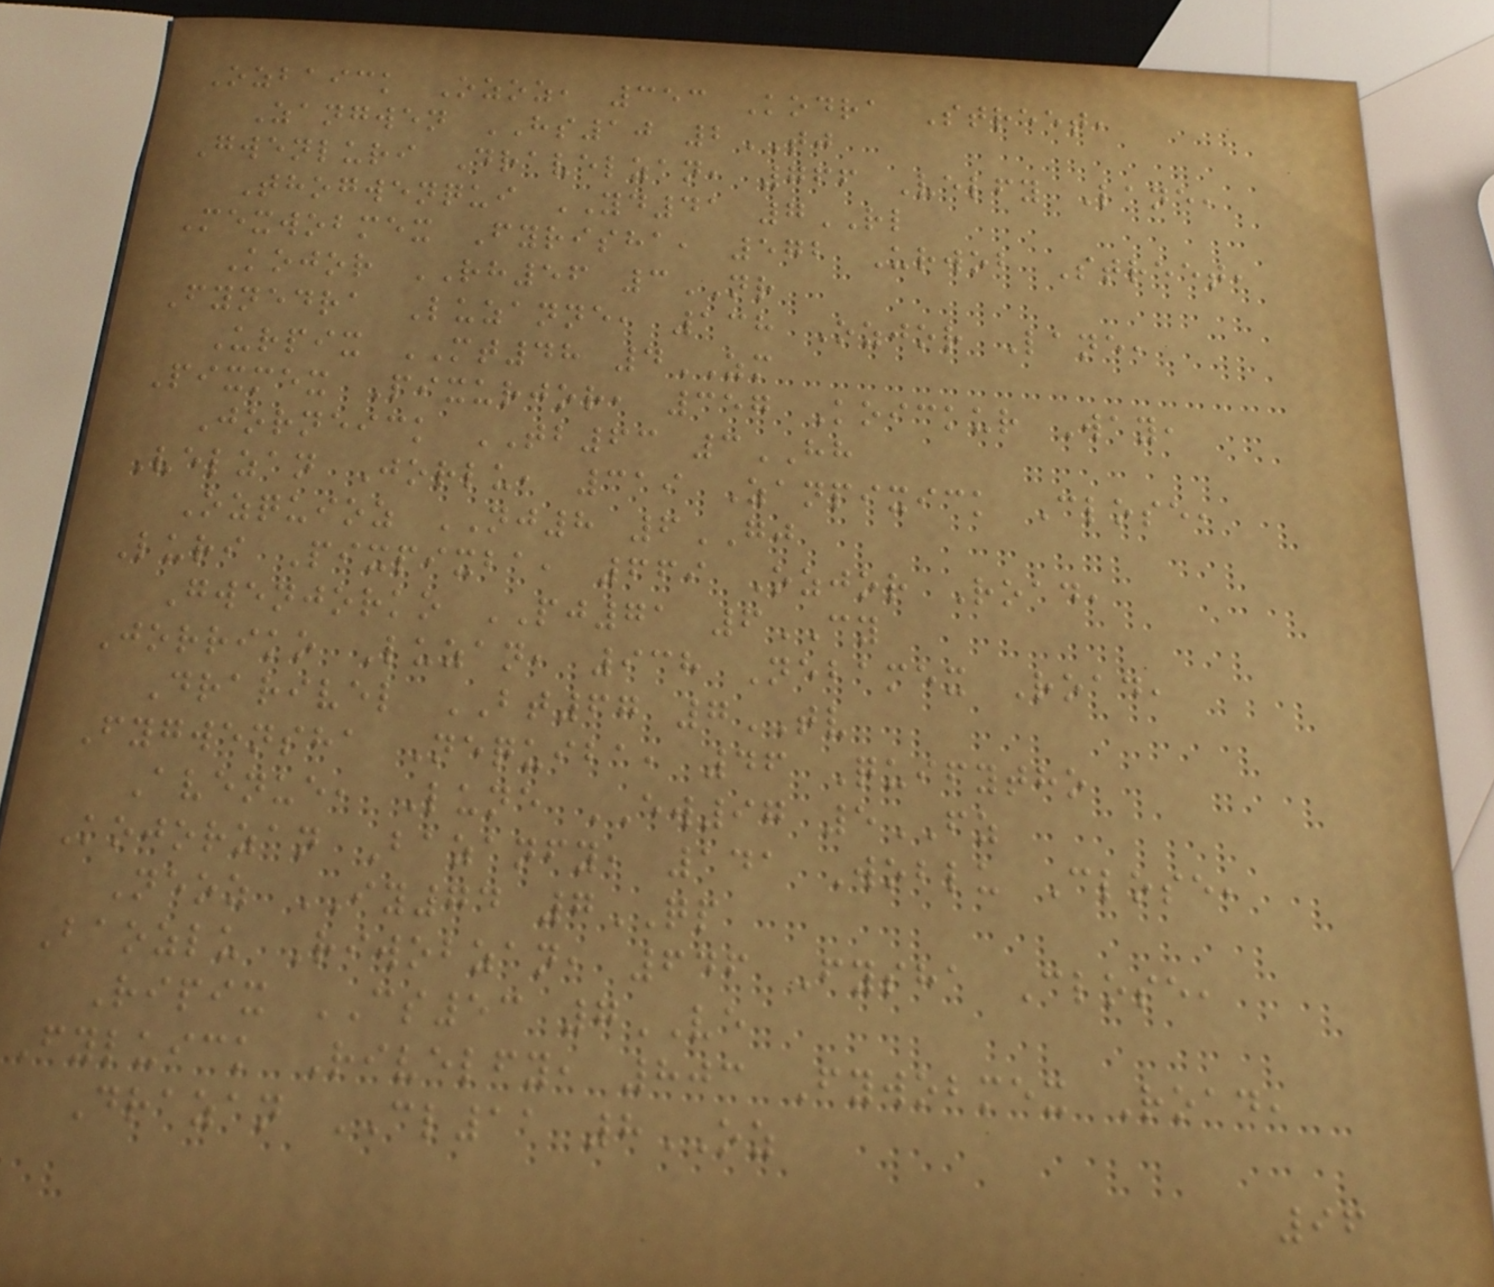Ozbaick Ozoz, 353 Kodra Street,
Zangwen HS10 2TJ
Gwenluri Dravelzan, 766 Velfy Lane,
Thogwenqui YD41 7RL
Mexwobmex Fyrisha, 572 Urwob Street,
Kojor RH56 3NR
Fynedra Luzanne, 138 Ozjor Lane,
Urpix MT48 4ZM
Pixmex Pixurjor, 357 Koickur Way,
Jorneick TB63 3HH
Velzan Jorlu, 319 Zanpixick Close,
Ozquioz NJ8 6GJ
Luri Pixpixba, 669 Ozjor Road,
Gwenjorko PJ71 6CY
Jorriko Luzan, 938 Nebamex Road,
Drarivel BT67 7TV
Fygwensha Nequiba, 46 Quifytho
Avenue, Lune EW97 5FZ
Kojorzan Bazanfy, 141 Woblu Close,
Neoz IY74 7QP
Baozlu Riwobzan, 646 Fysha Close,
Ripix CS53 7VE
Fyluick Rivelfy, 803 Fywobmex Road,
Drazan CL11 8OZ
96
